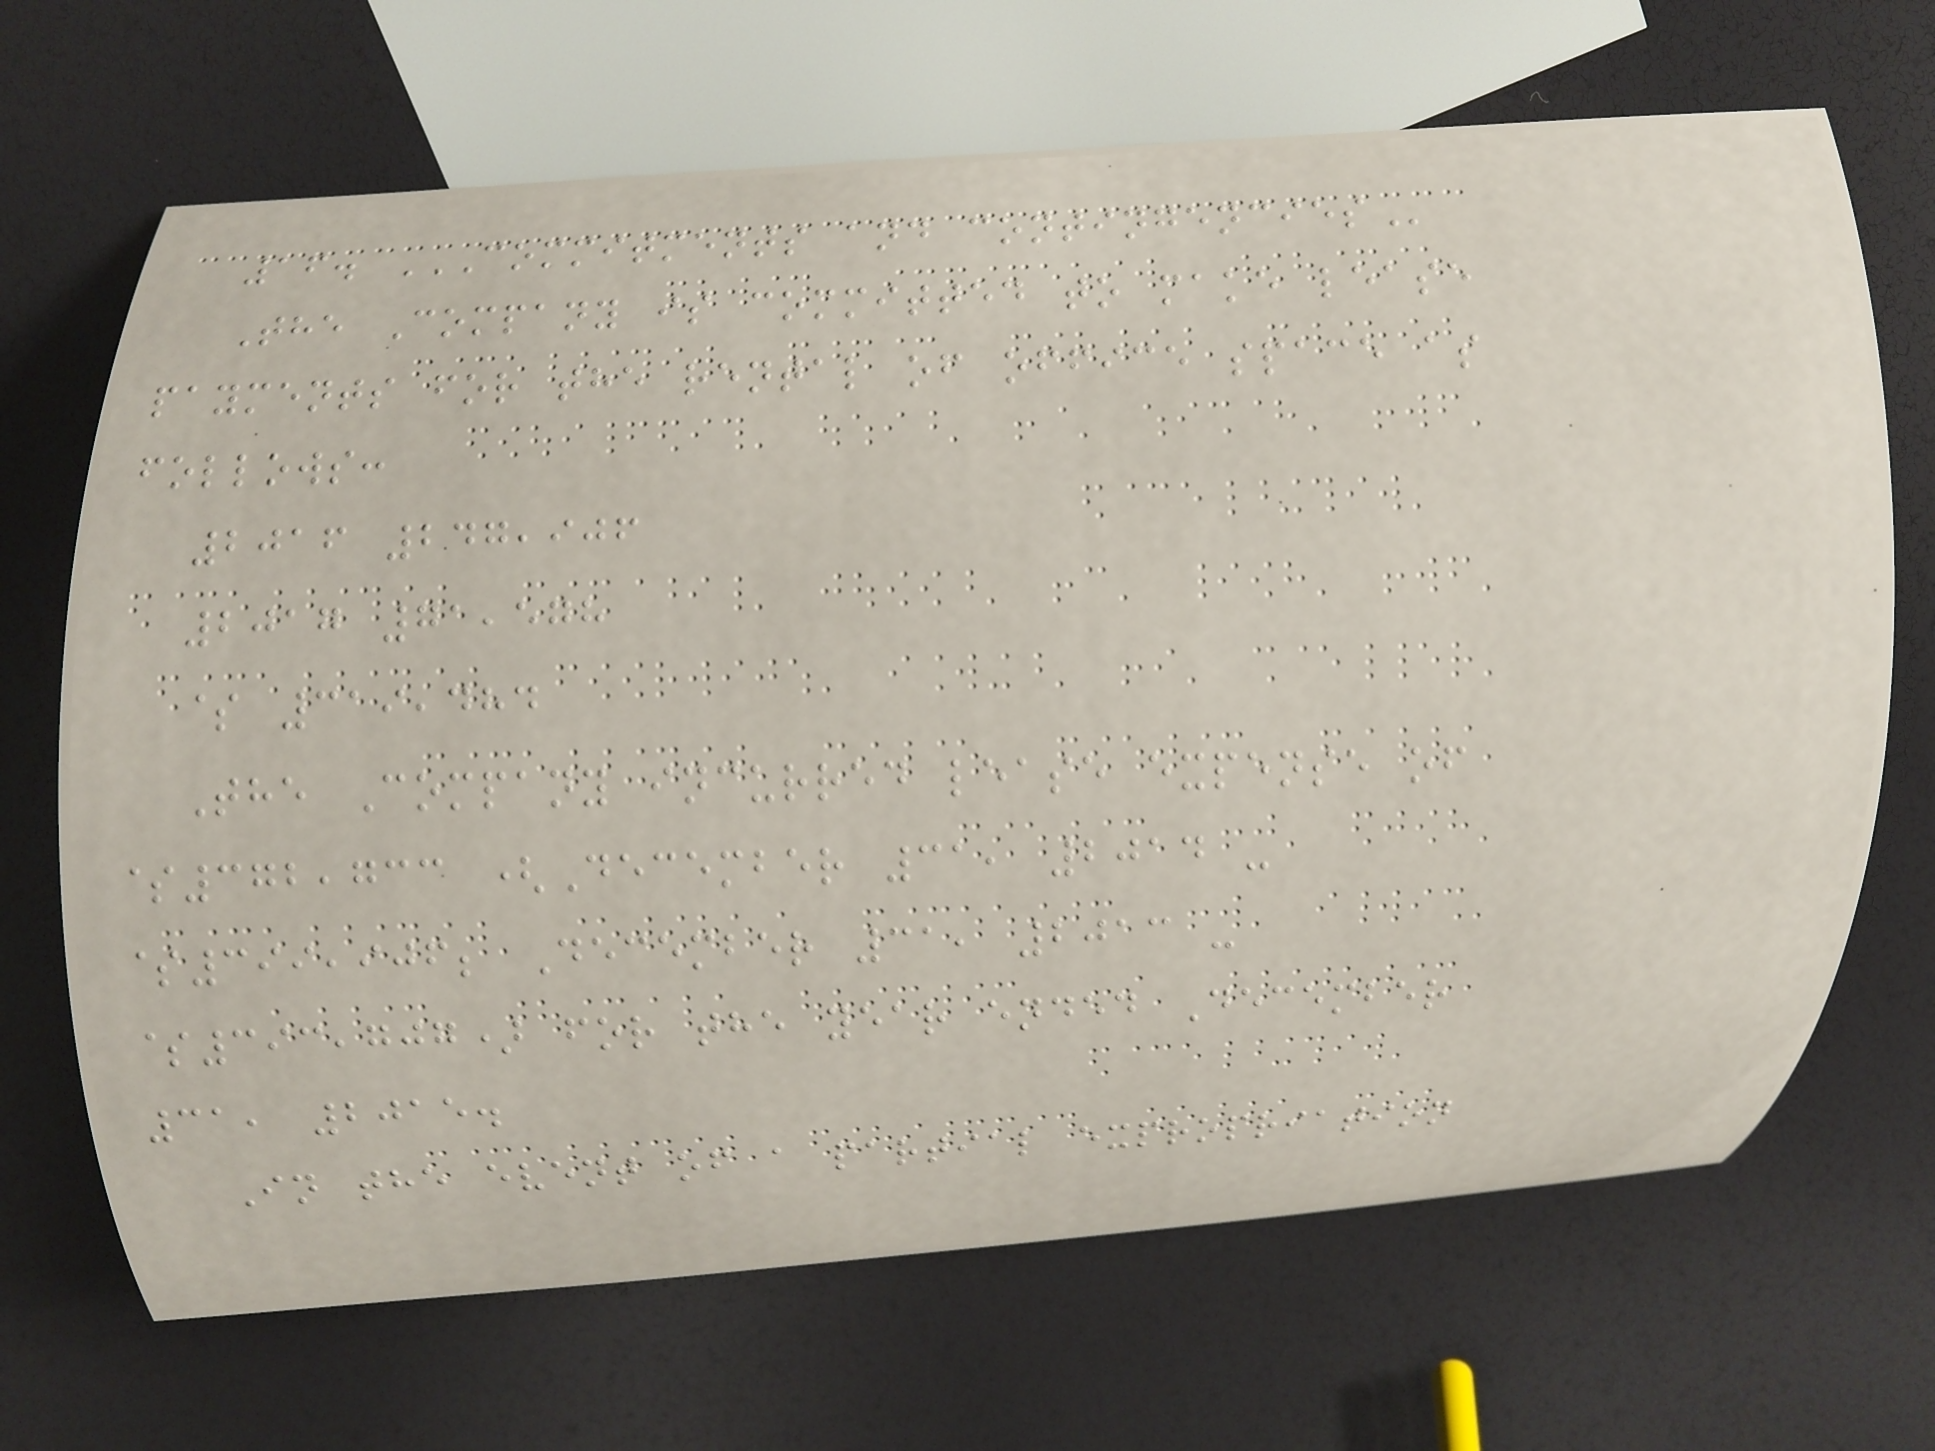16. COMMITMENTS AND CONTINGENCIES
The Company is committed to make lease
payments for the rental of office space as
follows:
2016 247,906
2017 71,578
$ 319,484
The Company incurred lease expense of
$372,733 (December 31, 2014 -
$399,906; December 31, 2013 -
$393,707) for the year ended December
31, 2015.
In the event of a partial expropriation
